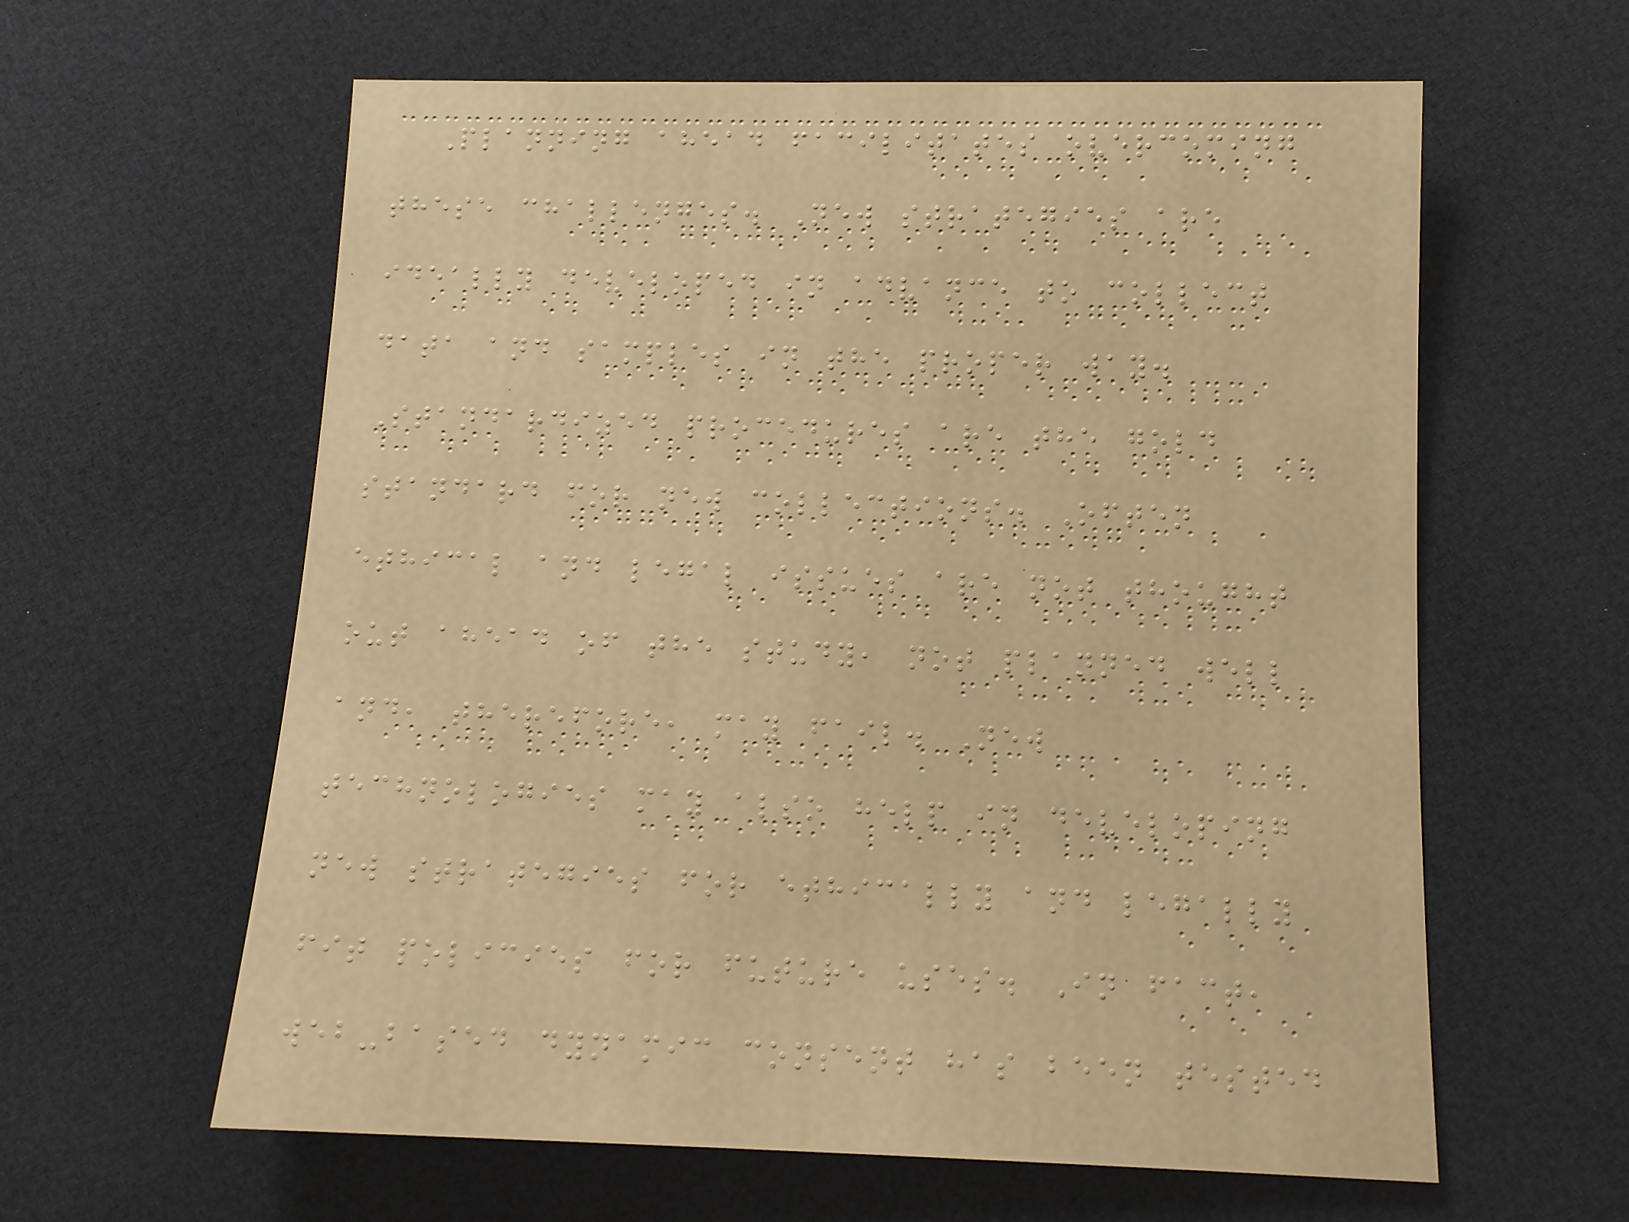Planning ahead facilitates overcoming
these challenges. New strategies are
ideally developed in advance to collect
data and samples in the proper way.
Standardized procedures are the gold
standard for new collections. Often
ethical and legal issues are not thought
out ahead of the study, not planned well
and, therefore, may fail. New
technologies may also help in developing
new strategies for ethically and legally
fit policies for future uses. In fact,
web-based dynamic consent has been tested
